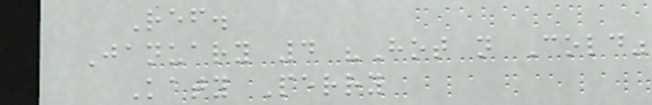Ref.
January 4 "Hot n Cold"
Katy Perry
